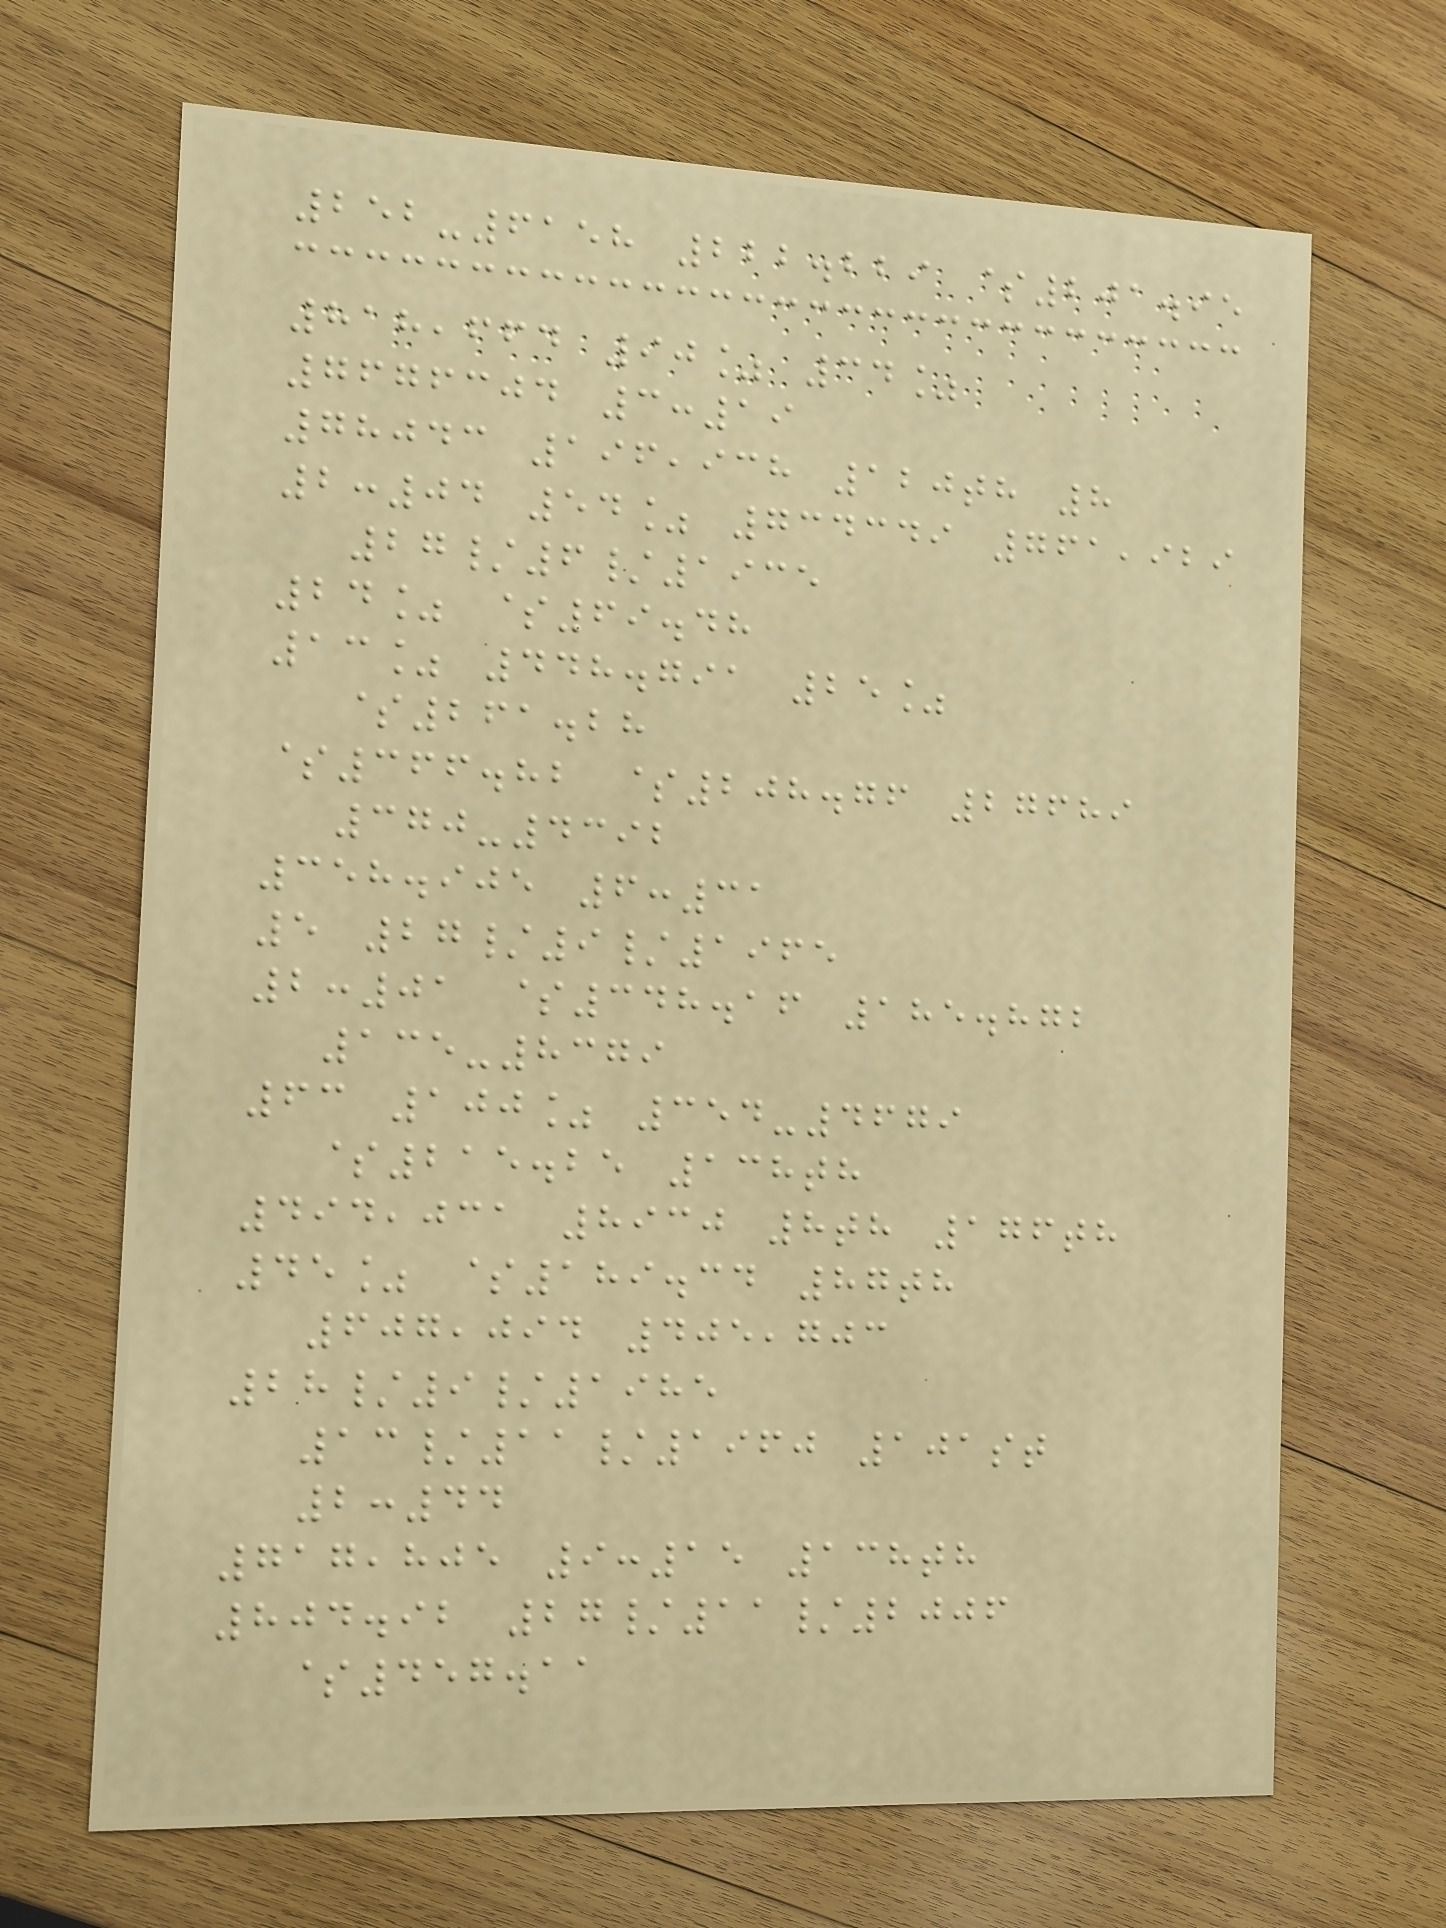252-6158 222.229 $201.95
818,664 90% 34%
7676304 3:19
78043 196,938 120th 8
2:04 54% 734349 761,929
27/6/1935
24% $69.48
13% 448.791 25%
$261.28
$366.82 $208.76 27689
370-4392
358.905 6:31
5 27/9/1965
2:01 $348.16 185.872
135-8379
63 100% 354-4679
$215.25 138th
494,031 8930 8th 176th
45% $189.34 87th
607,094 405,703
28/9/1985
13/11/1960 101st
2:44
717,805 9:15 138th
804.92 27/11/2006
$457.11
